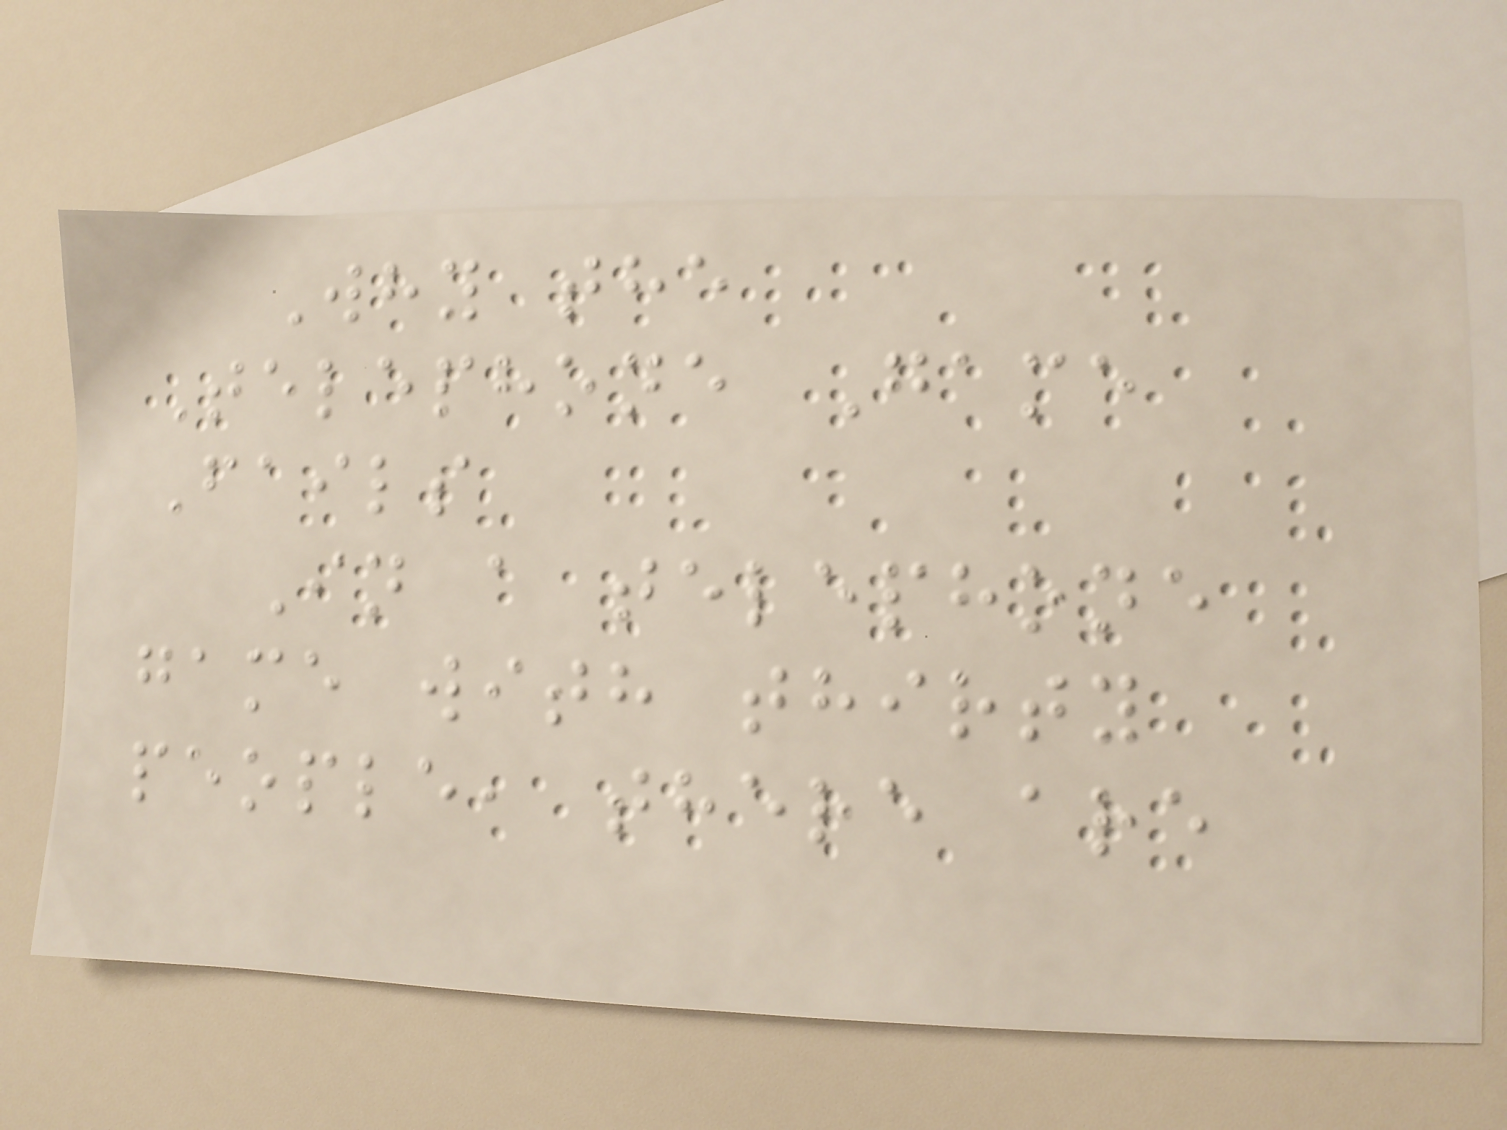Why the
Telephone Game
Fails
In a telephone
game with thirty
people, there are
